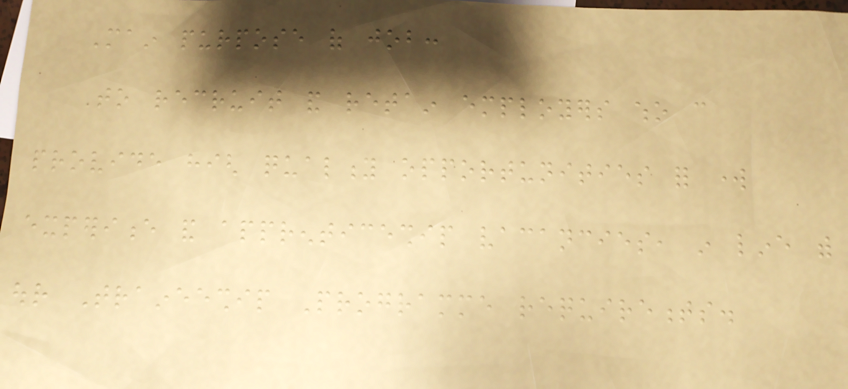Main purpose of job:
To recruit and retain employers who can
provide high quality opportunities for work
experience and apprenticeship vacancies, in line with
our Traineeship Programme requirements.
